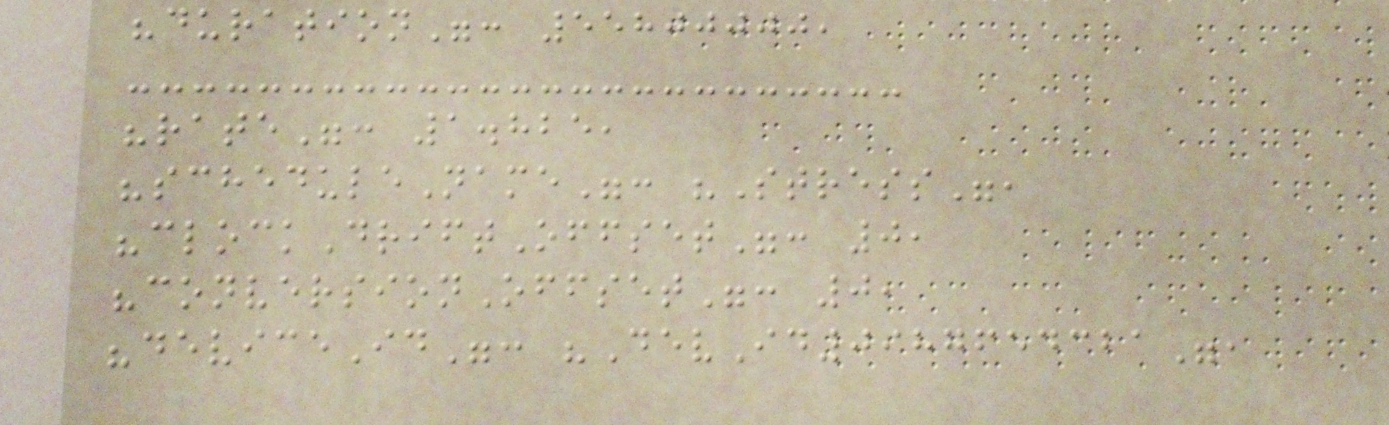"duration": 55800000,
"rate": 1.825,
"scheduleName": "Stress",
"clockDriftOffset": 0,
"conversionOffset": 0,
"deviceId": "DevId0987654321",
